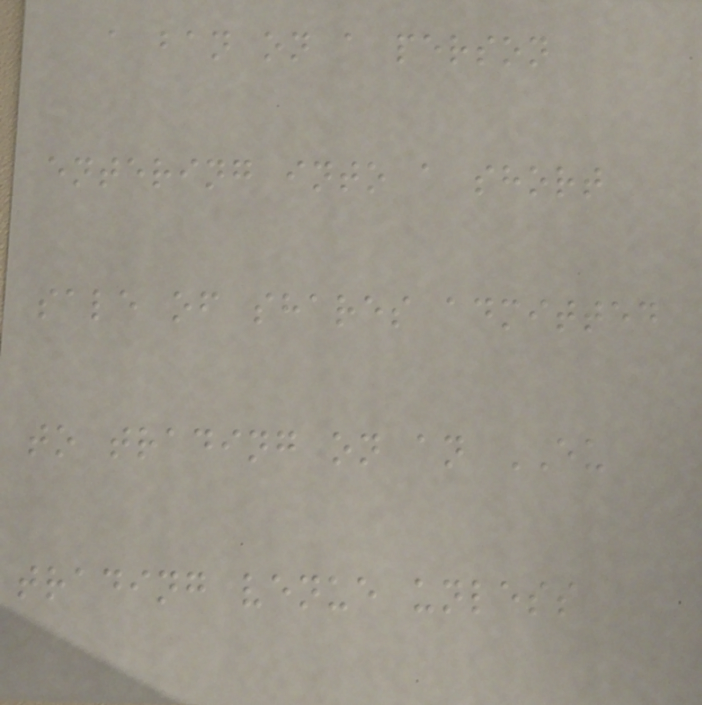a ban on a person
entering into a short
sale of shares admitted
to trading on an EU
trading venue unless
